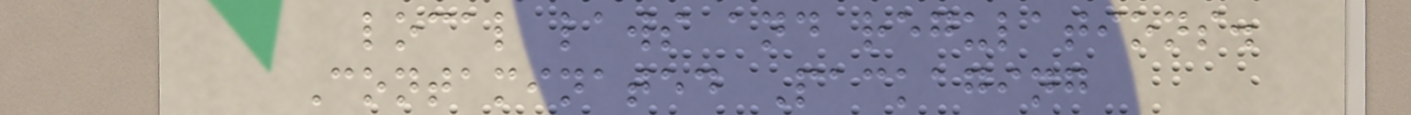local laws and regulations.
Contaminated Packaging
